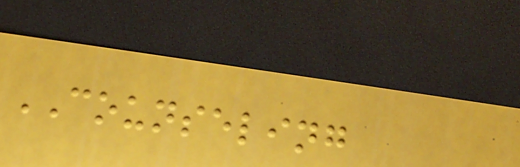COUNSELING
